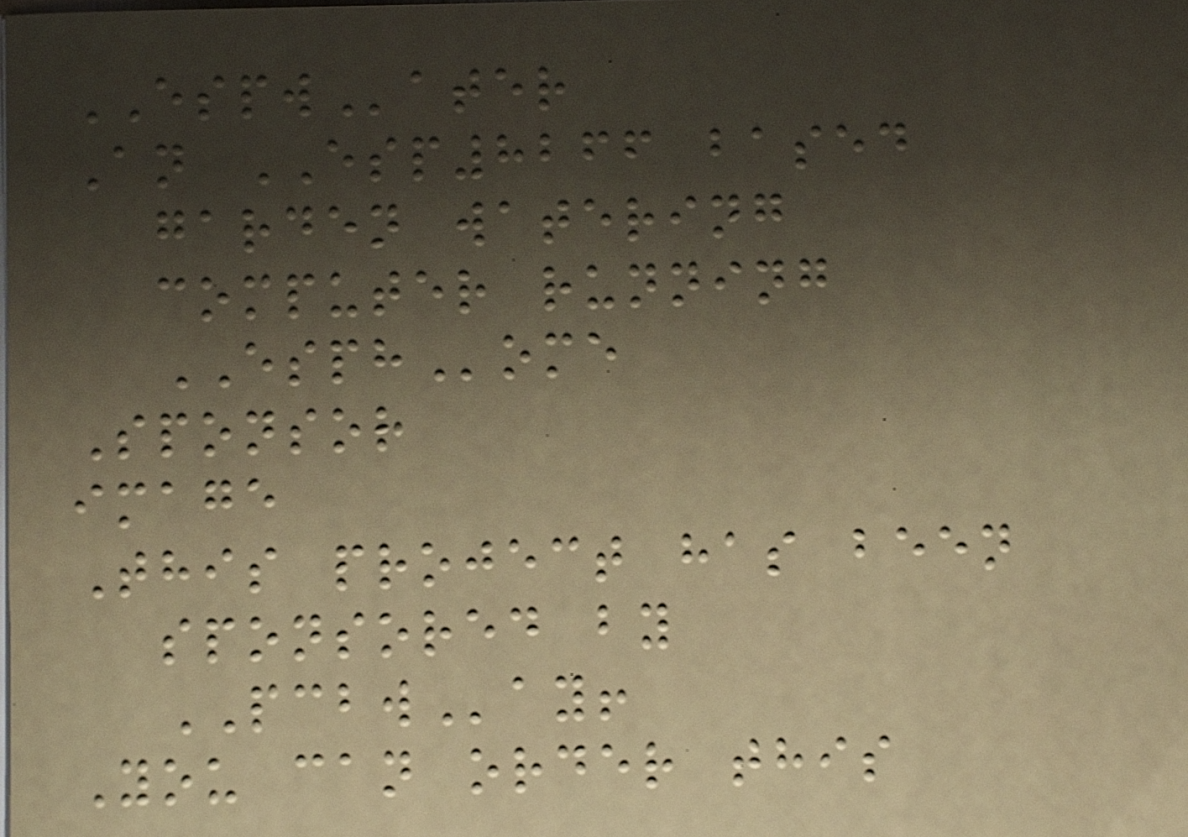ESPWater
An ESP8266 based
garden watering
computer running
ESPHome
Sponsor
image
This project has been
sponsored by
PCBWay!
You can order this
